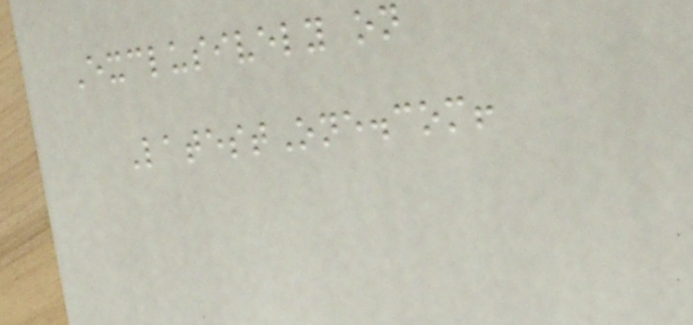Exclusively on
LatestOne.com!
